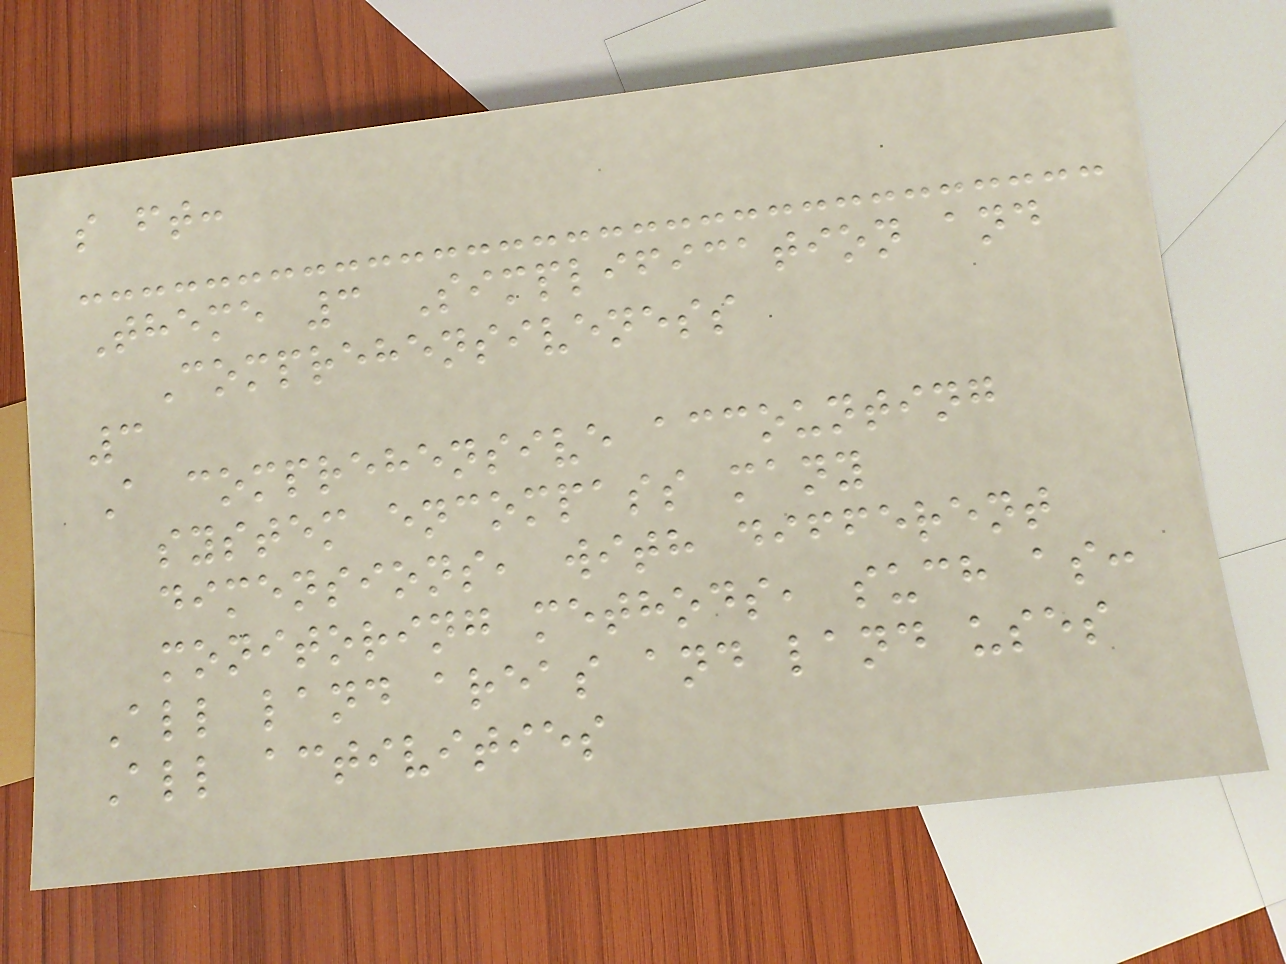s ft:
Theme 3 Simplification and
Comprehensiveness
3
A comprehensive accounting
system encompass many
dimensions, with different
monitoring methods, such as:
All land areas and land uses
All activities
